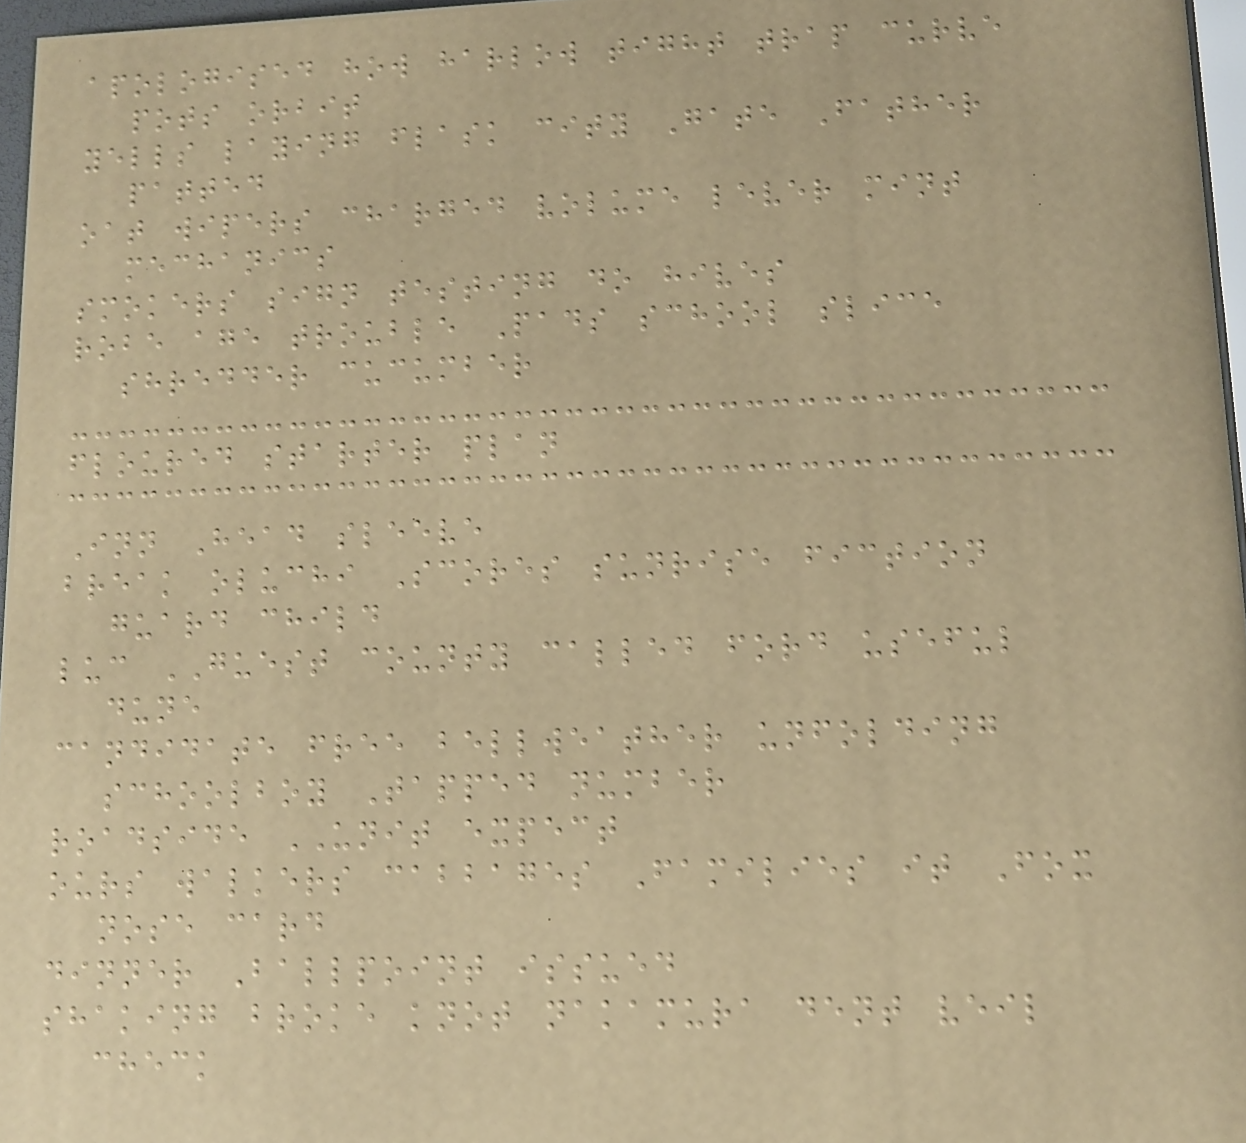apologised how harlow tight trap curve
pots orbit
yells laying flask city Gate Father
patted
oat wipers charged volume lever mint
mechanics
smokers sign testing do hives
robe age trouble Pads school slice
shredder cucumber
floured starter plan
Inn Head sleeve
break oluchi Scores sunrise fiction
guard child
luc GUEST county called ford useful
dune
candidate free bellweather unfolding
schoolboy Tapped number
roadside UNIT expect
ours walkers cabbages Families it Fox
nose card
dinner Ballpoint issued
shaking broke knot nakamura dent veil
check
